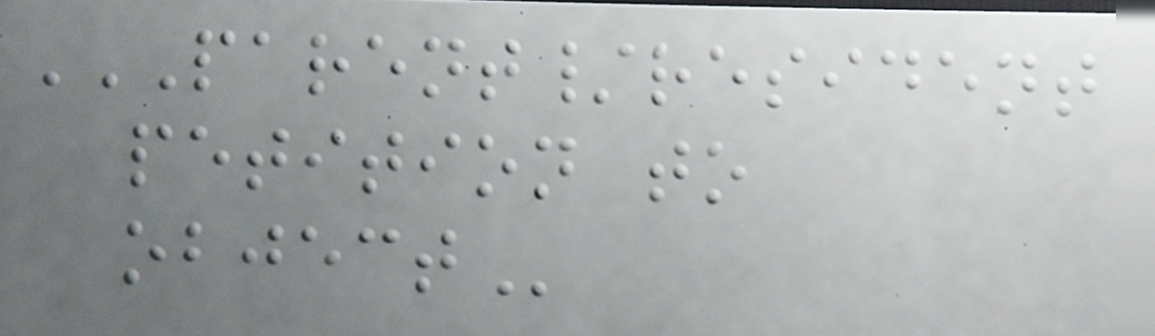PARENT/RESIDENT
PETITION TO
OBJECT
